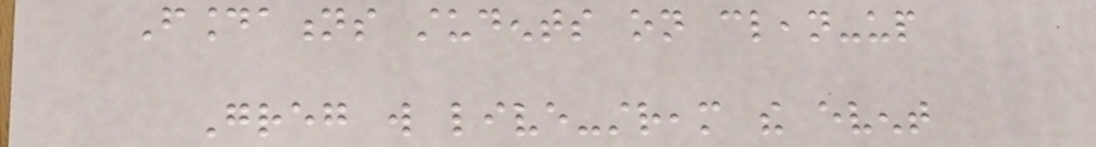Foundations students on clean-up
Greg will live-stream the event
